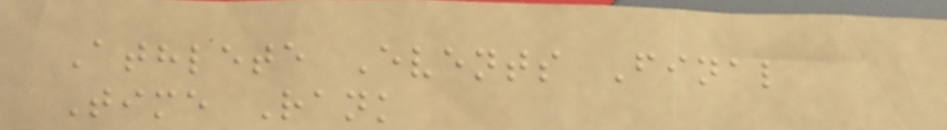Athlete Events Final
Time Rank
